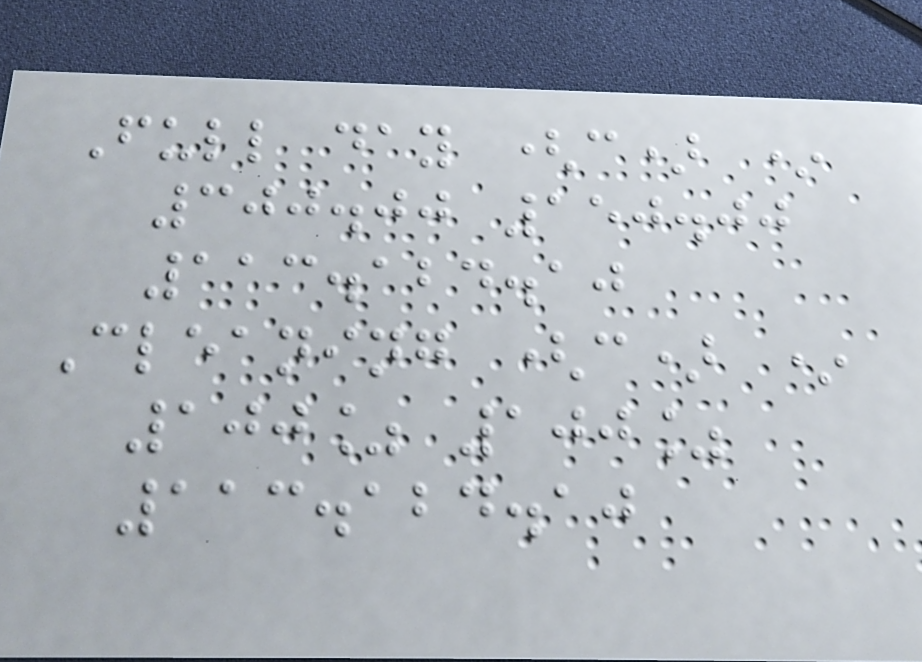Full day (c) *
300.00 150.00
113.124.10
Cleaning (c) *
100% 100%
113.124.10
